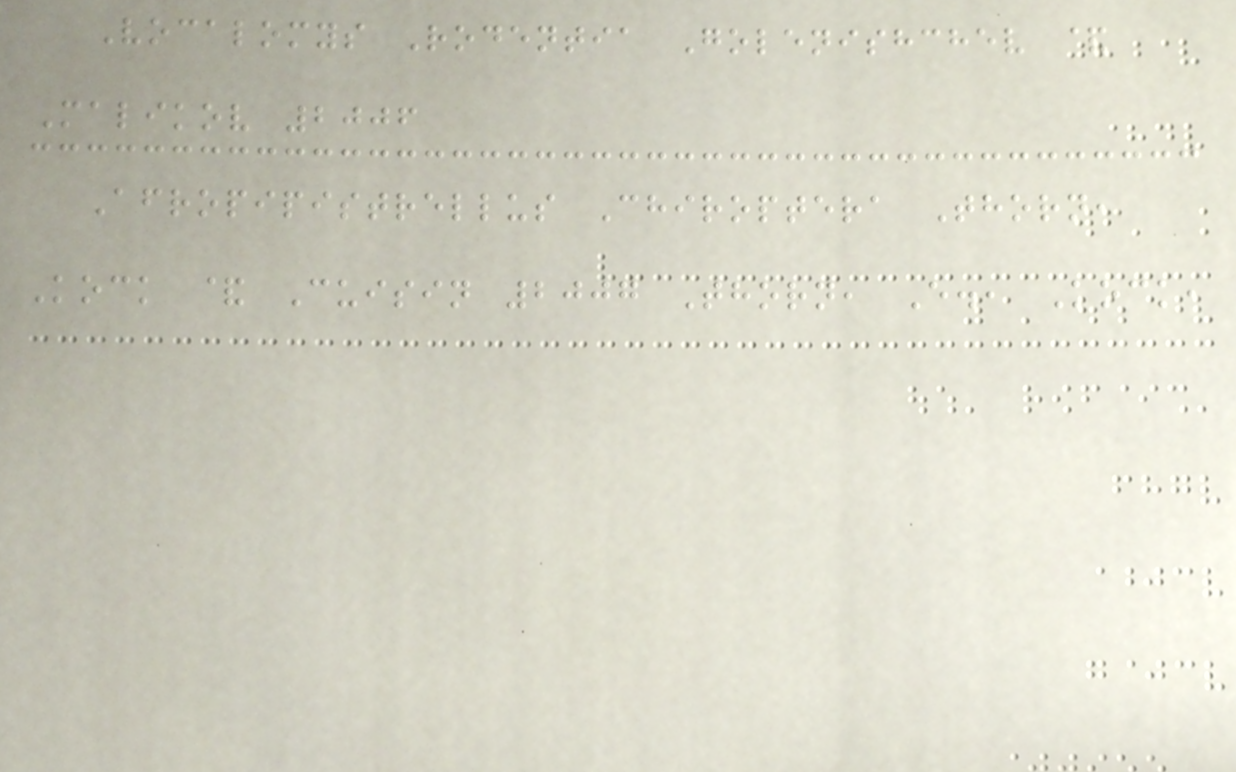Vocalomys Rodentia Golenishchev &
Malikov 2006
Afropipistrellus Chiroptera Thorn,
Kock & Cuisin 2007 Thorn, E., Kock,
